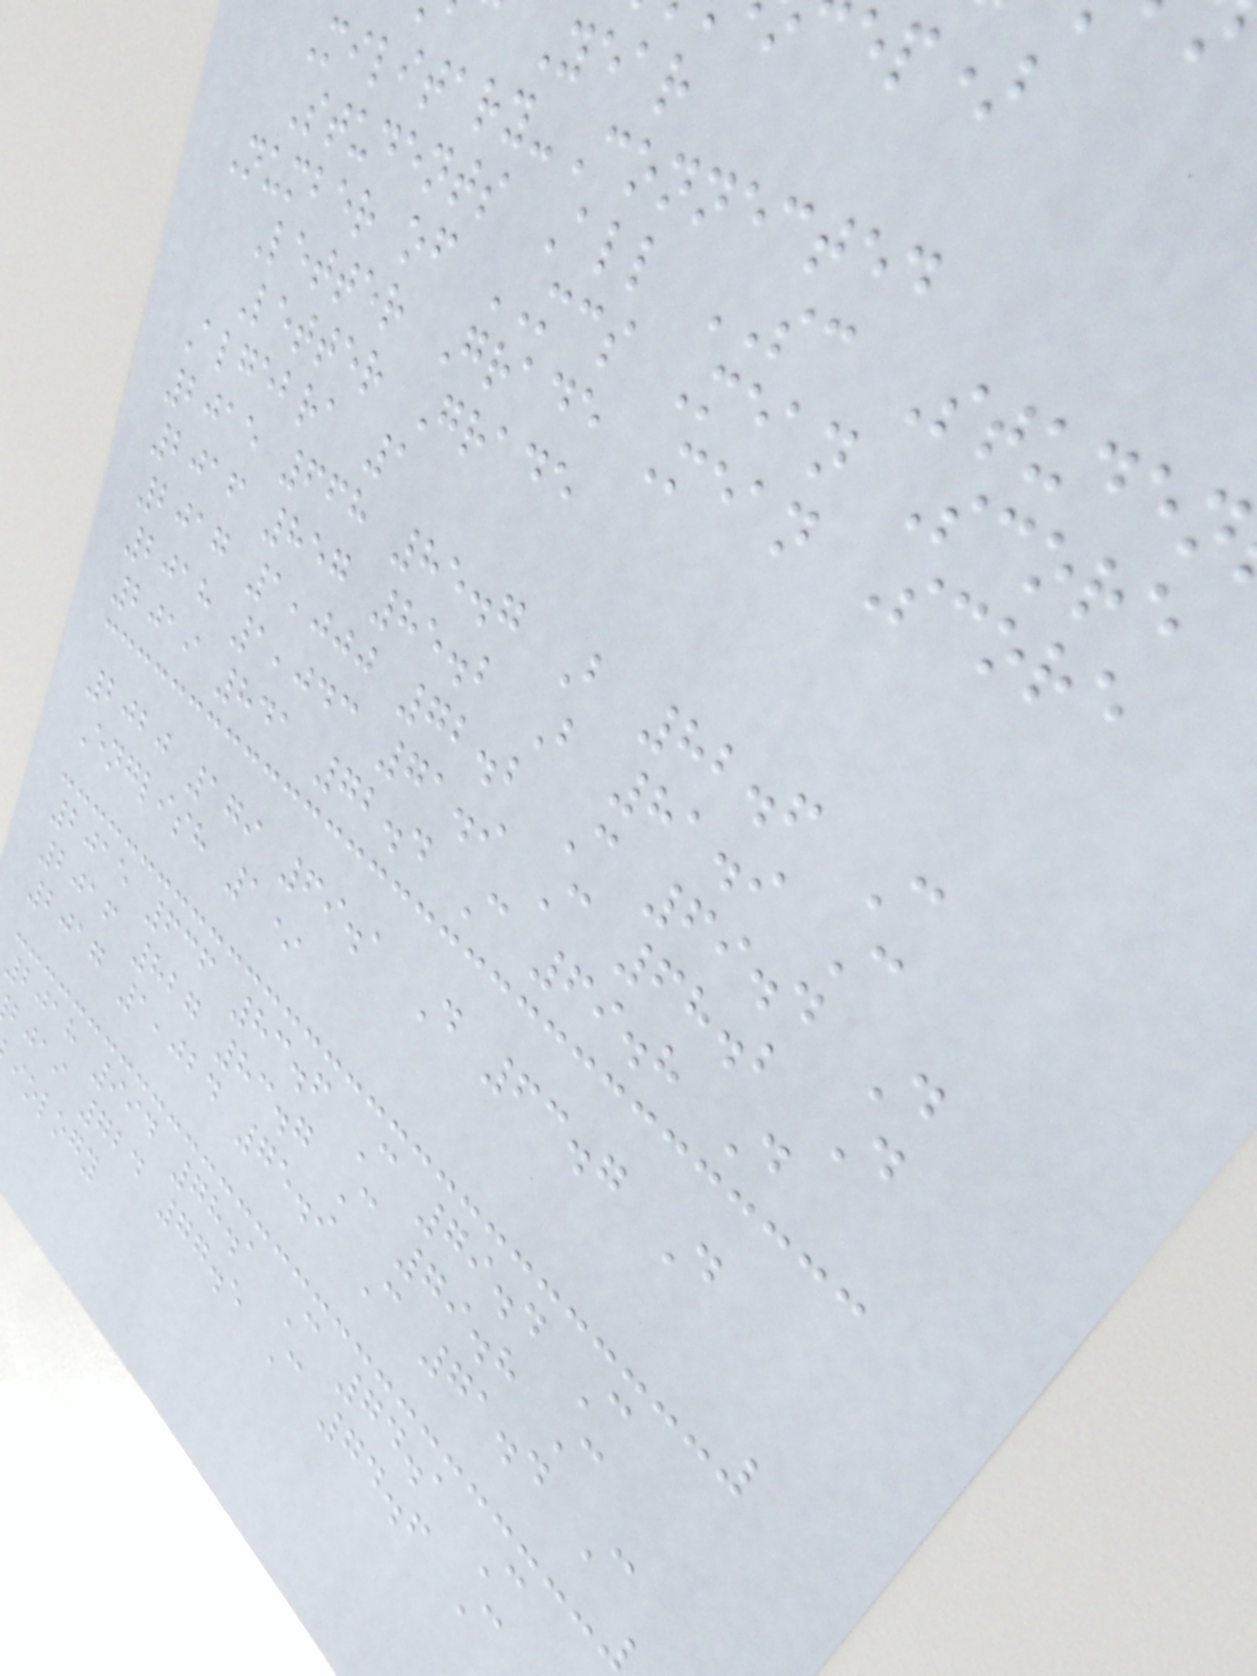Year
Military-Connected
Students All SC Studen
Number of MCS Mean Score
Letter Grade Mean Score
Letter Grade
Algebra 1
2015 668 85.7 B 82.6 C
2016 857 85.2 B 81.9 C
2017 1,000 72.2 C 69.4 D
2018 1,043 71.9 C 68.2 D
2019 841 72.4 C 69.8 D
2020 179 69.1 D 63.7 D
English 1*
2015 636 83.6 C 79.4 C
2016 827 83.7 C 79.8 C
2017 1,024 75.9 C 71.4 C
2018 994 78.1 C 74.1 C
bjai 724 77.5 C 74.6 C
iology
